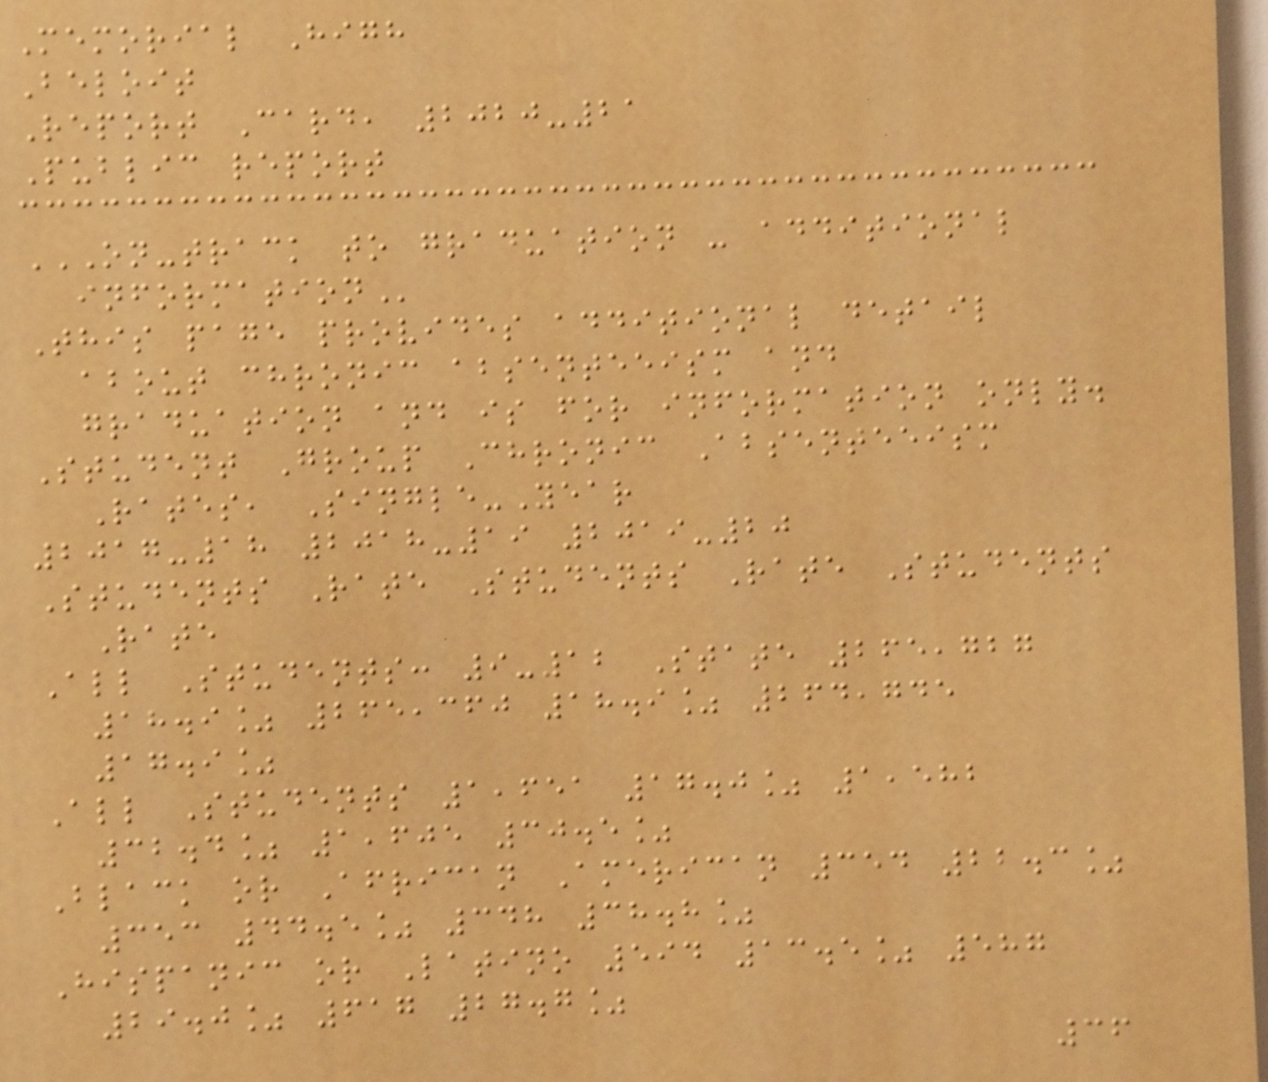Memorial High
Beloit
Report Card, 2020-21
Public report
ON-TRACK TO GRADUATION - ADDITIONAL
INFORMATION
This page provides additional detail
about chronic absenteeism and
graduation and is for information only.
Student Group Chronic Absenteeism
Rates, Single-Year
2017-18 2018-19 2019-20
Students Rate Students Rate Students
Rate
All Students: 9-12 State 265,727
18.9% 265,360 18.9% 264,745
17.9%
All Students 1,651 17.0% 1,582
32.4% 1,605 30.5%
Black or African American 354 22.3%
353 44.5% 348 38.8%
Hispanic or Latino 594 13.5% 587
29.0% 617 27.7%
36
